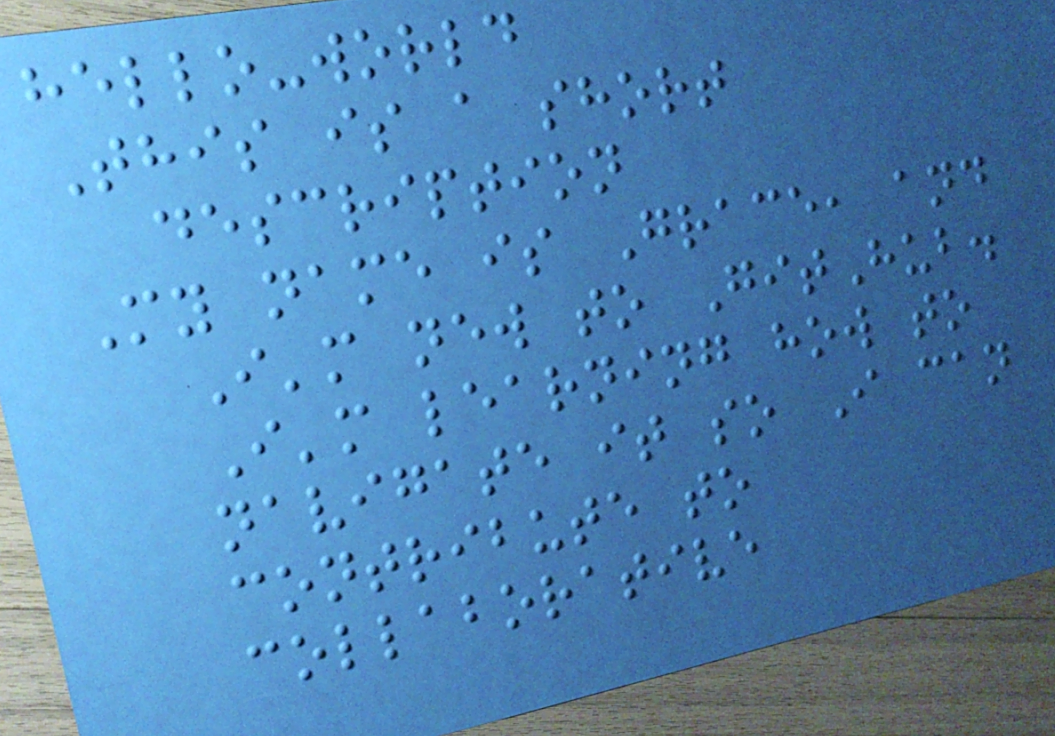hello-world
This is a short
description
My name is Grace, and
I'm new to GitHub.
I'm learning how to
navigate it so I can
contribute to
collaborative
